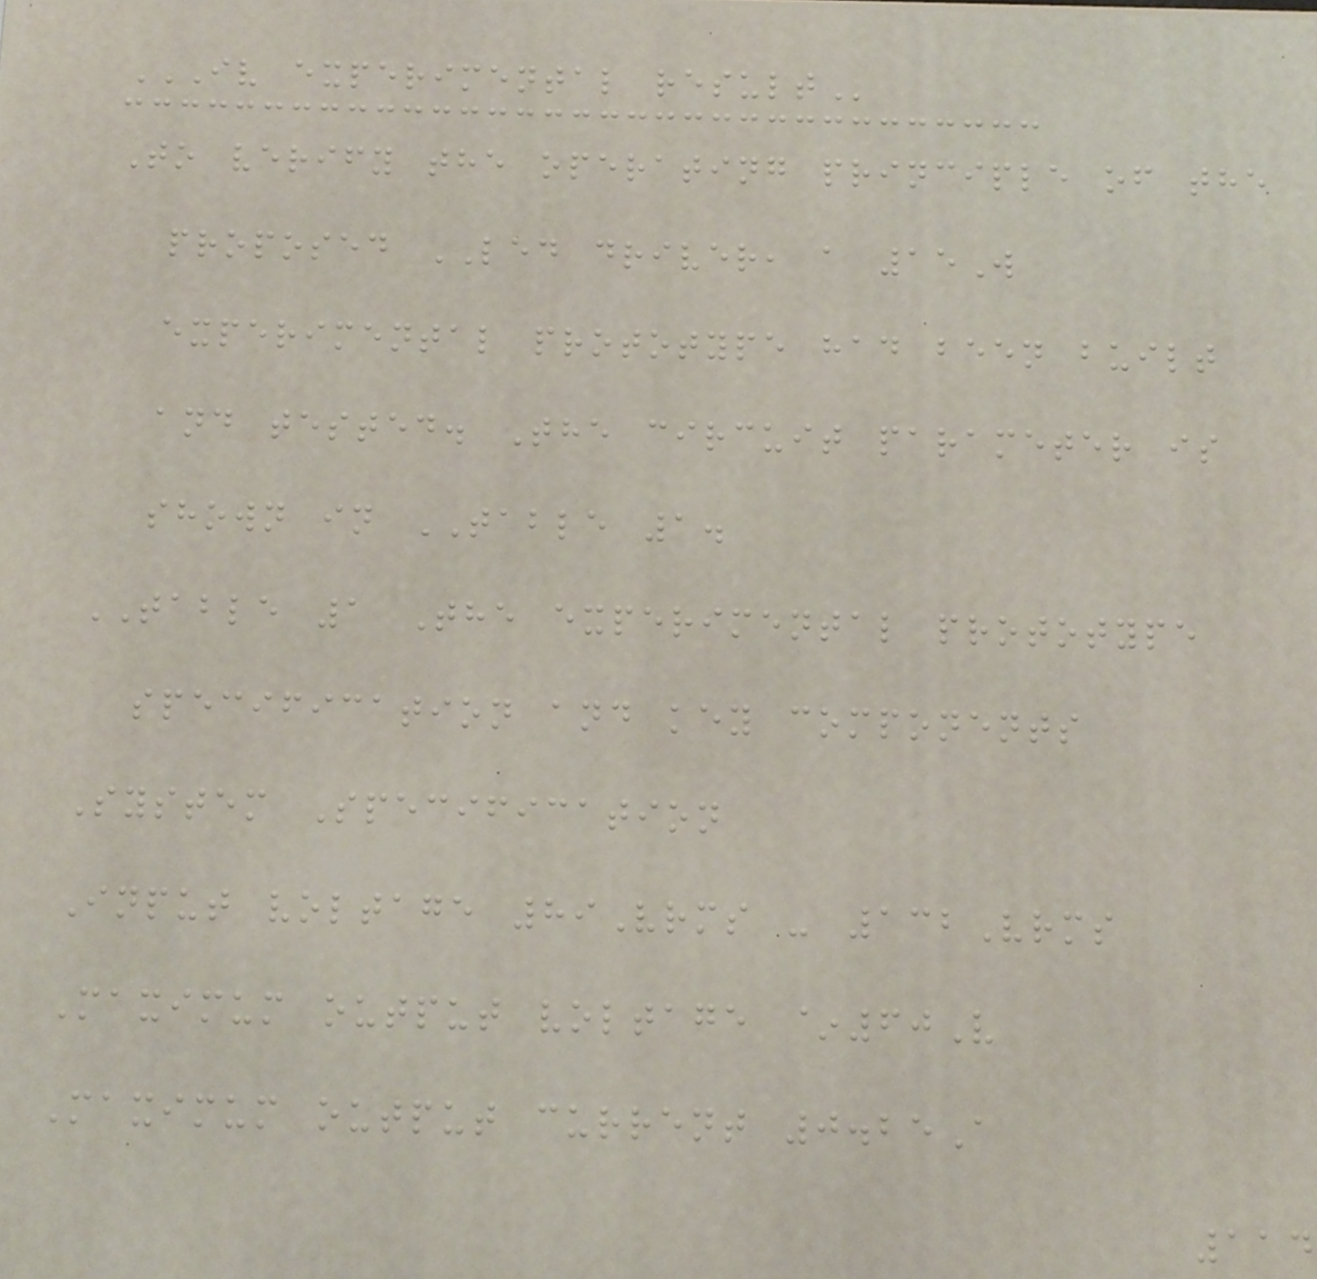IV EXPERIMENTAL RESULT
To verify the operating principle of the
proposed LED driver, a 15W
experimental prototype had been built
and tested. The circuit parameter is
shown in TABLE 1.
TABLE 1 The experimental prototype
specification and key components
System Specification
Input voltage 89Vrms - 132Vrms
Maximum output voltage ~60V
Maximum output current 0.25A
114
